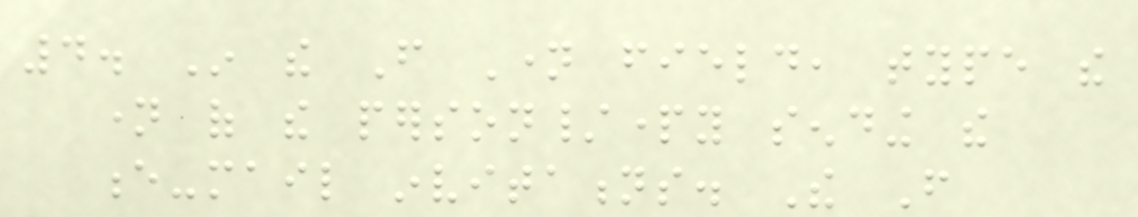4. In the From Name field, type the
name of the person/party sending the
e-mail invitations. The From
